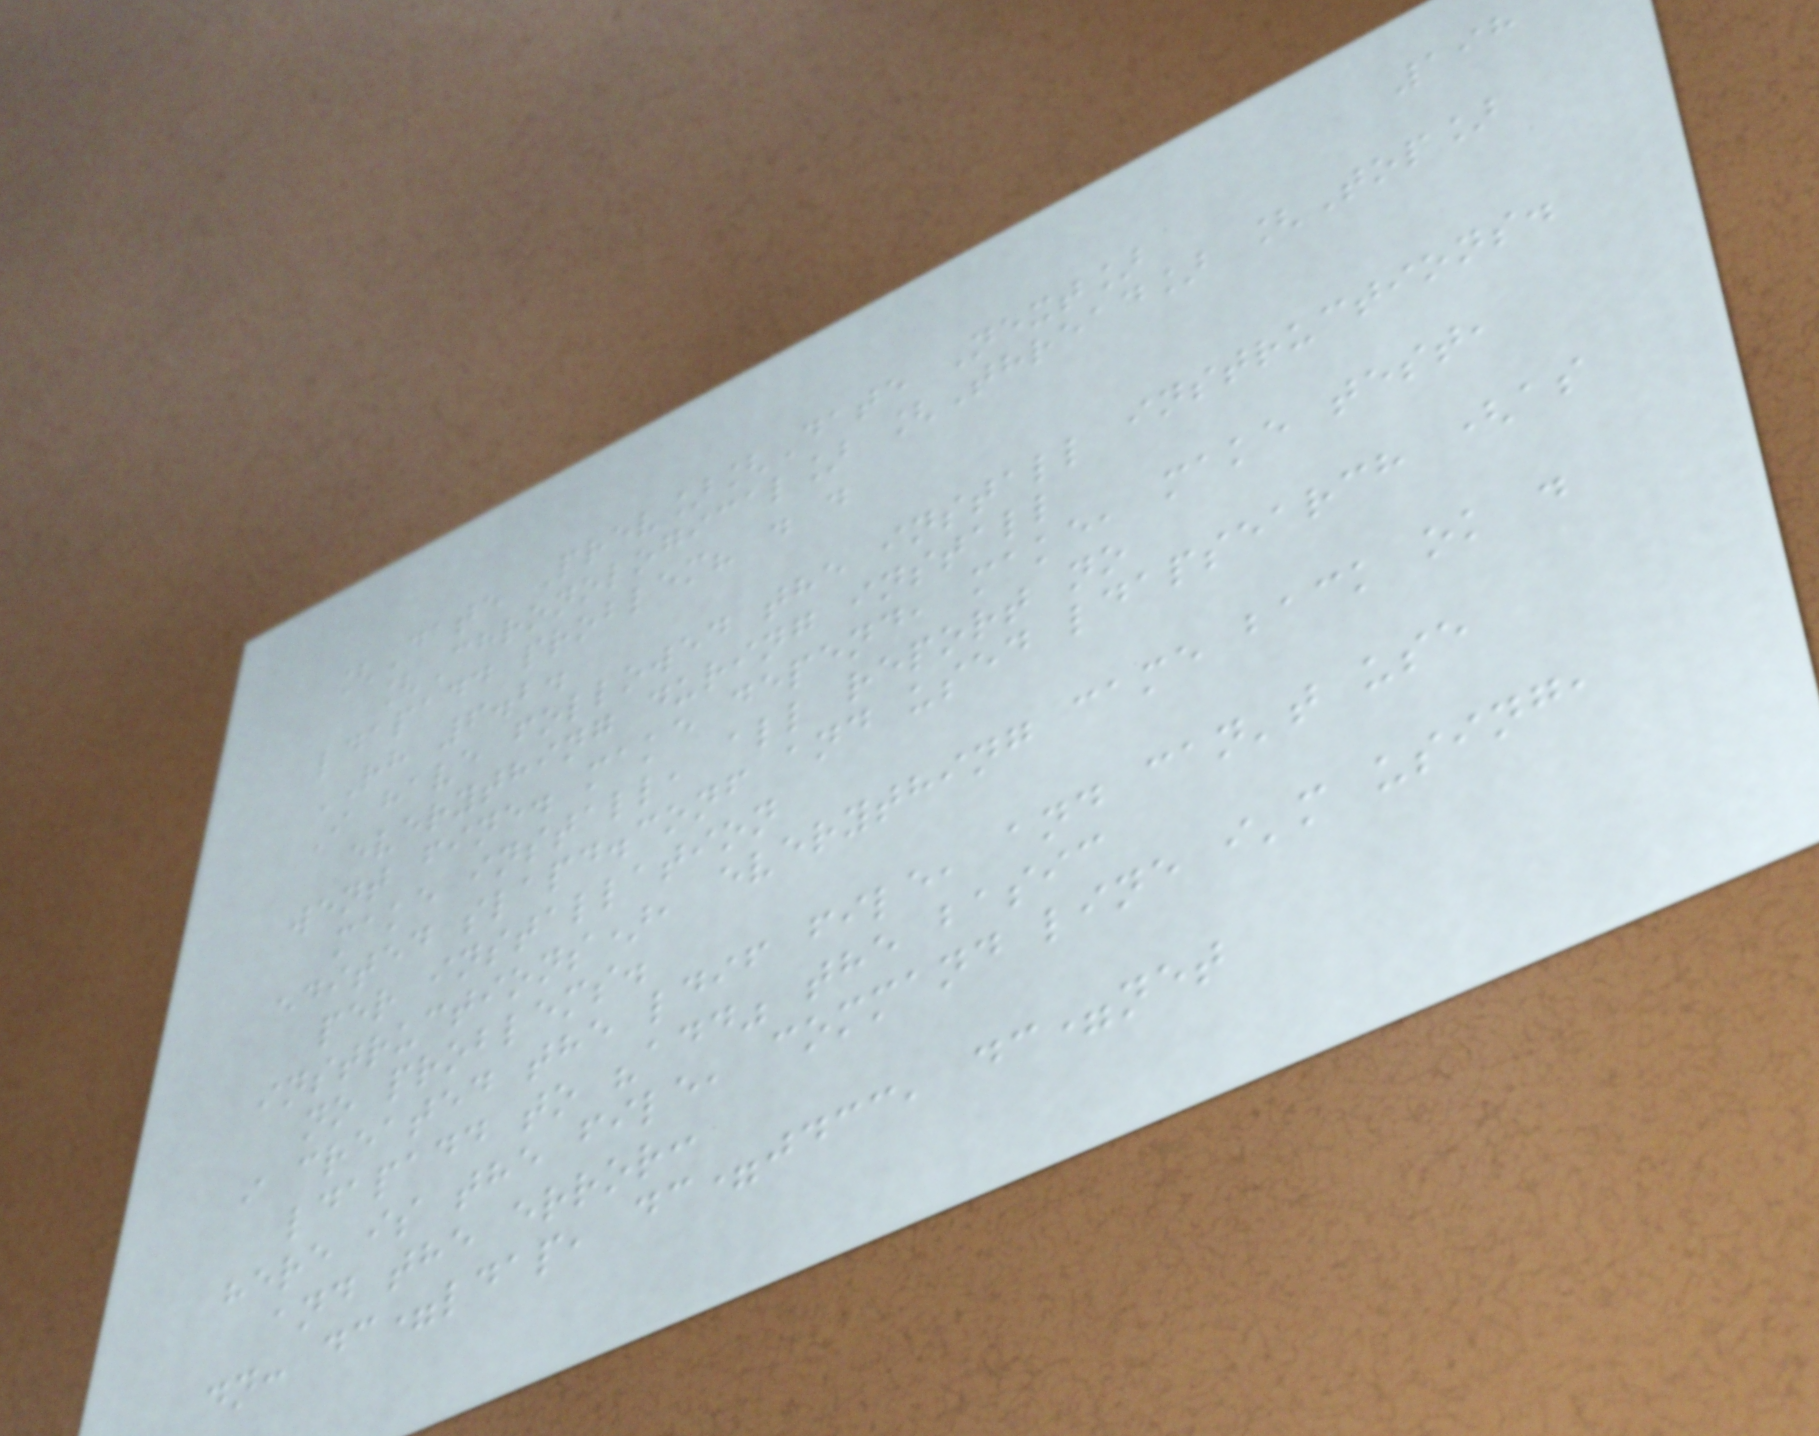198
[Date Prev][Date Next]
[Chronological] [Thread] [Top]
ldapadd problem? . .
RH 6.2.
I have followed the install instructions.
everything during install
went fine. make depend, make, make test,
make install, all report no
edited slapd.conf and used ldapsearch (as
per installation
instructions), everything came back ok .
no problems.
i created the ldif file, and can't use
ldapadd to "add" the basic
here is the file, command line i'm using,
and the error:
dn: dc=ldap, dc=jdcc, dc=net
